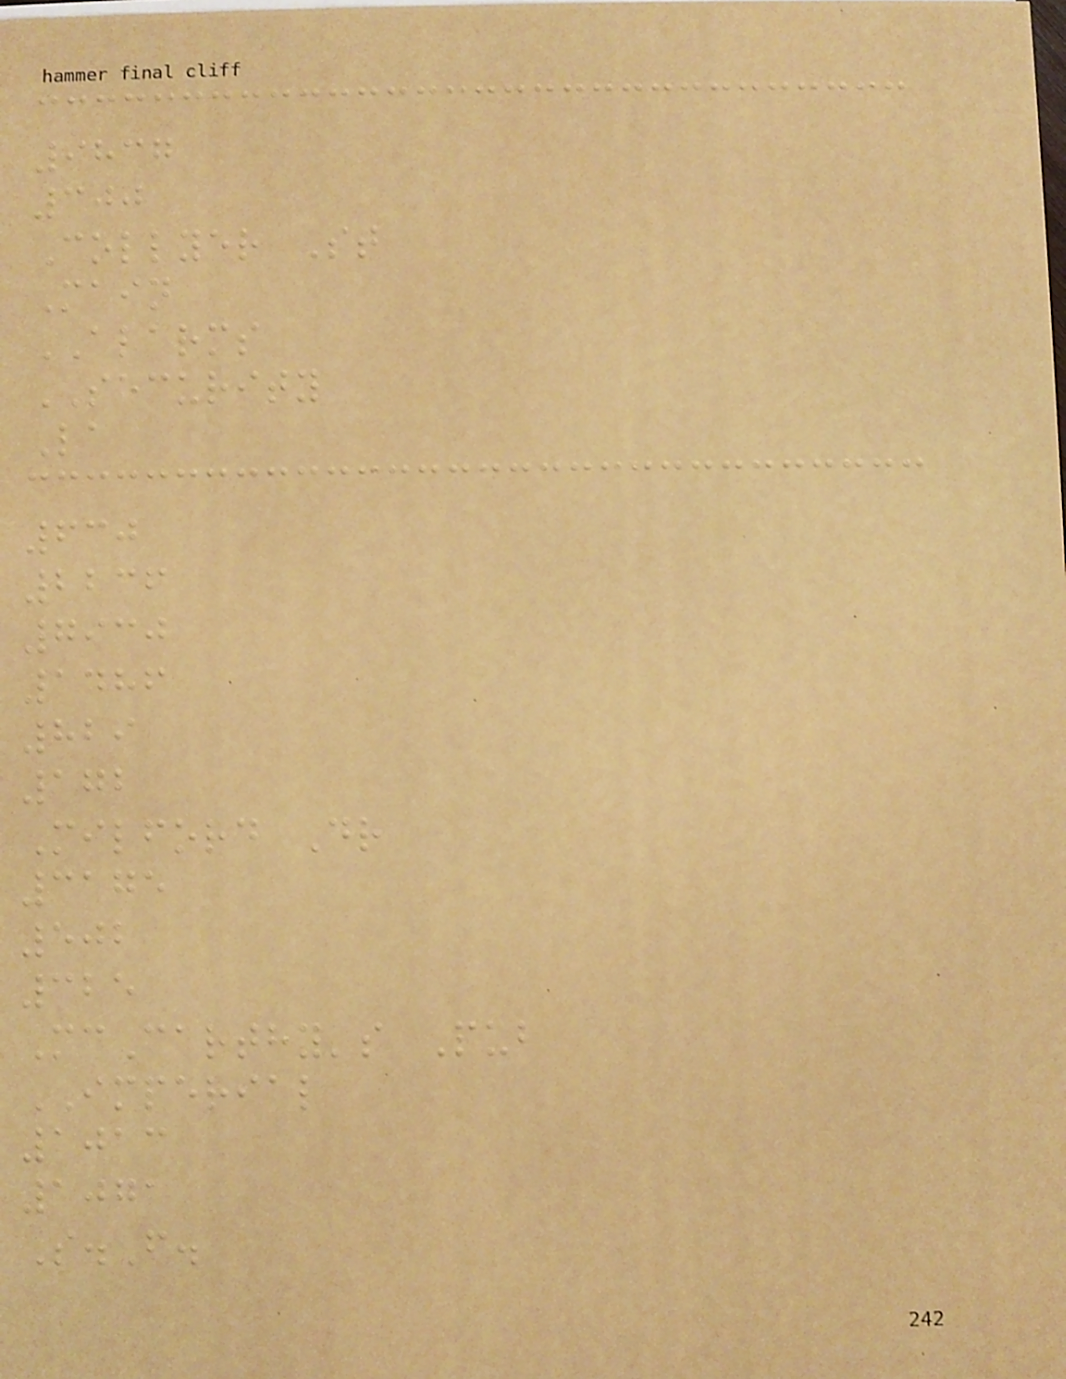9837
300
Collyer St
Main
ALARMS
SECURITY
La
630
2236
7930
1486
829
172
Milford Dr
3175
502
325
McCarthy's Pub
IMPERIAL
1013
1071
S.F.
